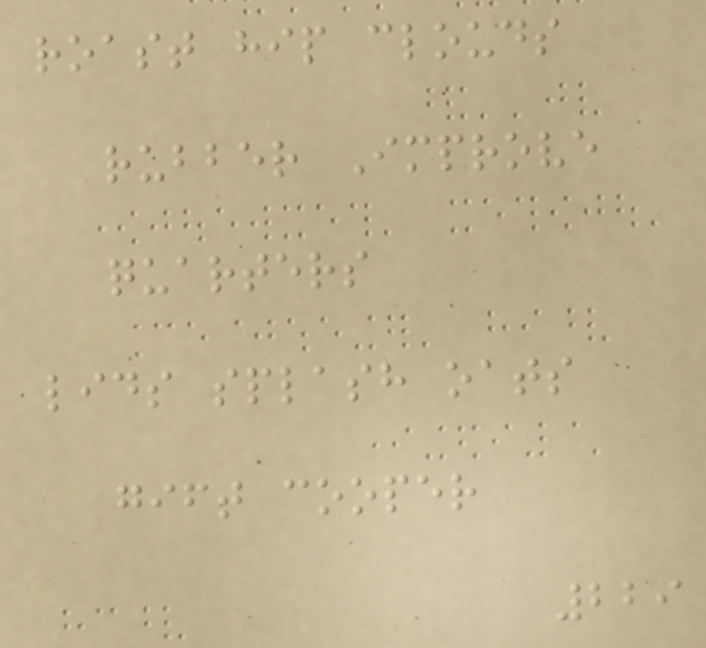roast hip clouds
rubber Improve
quarters
lids splash oats
gift cooper
229
